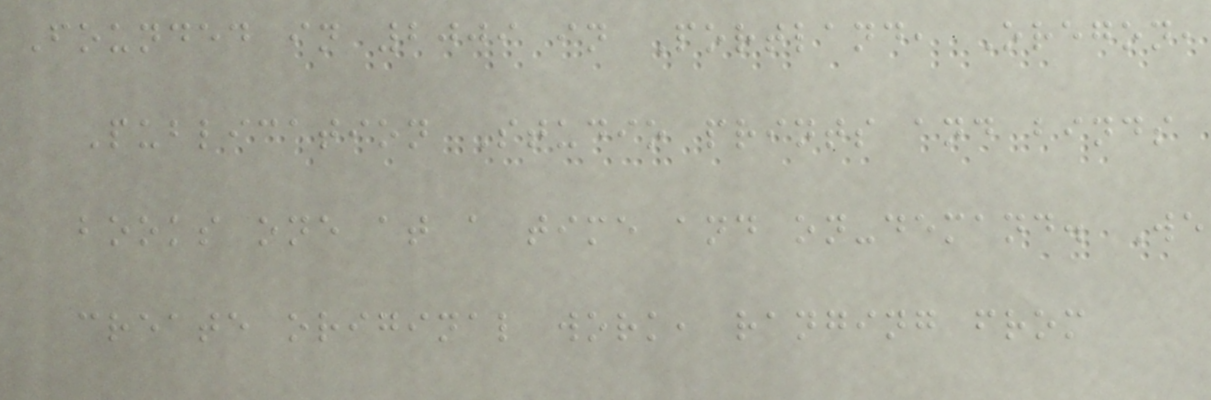Founded in 2009 in Portland, Oregon,
Publication Studio prints and binds
books one at a time and on-demand. We
create original work, ranging from
